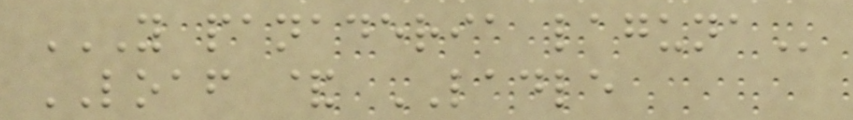Y PANADERIA LAGUNA
LOAF & LADLE
